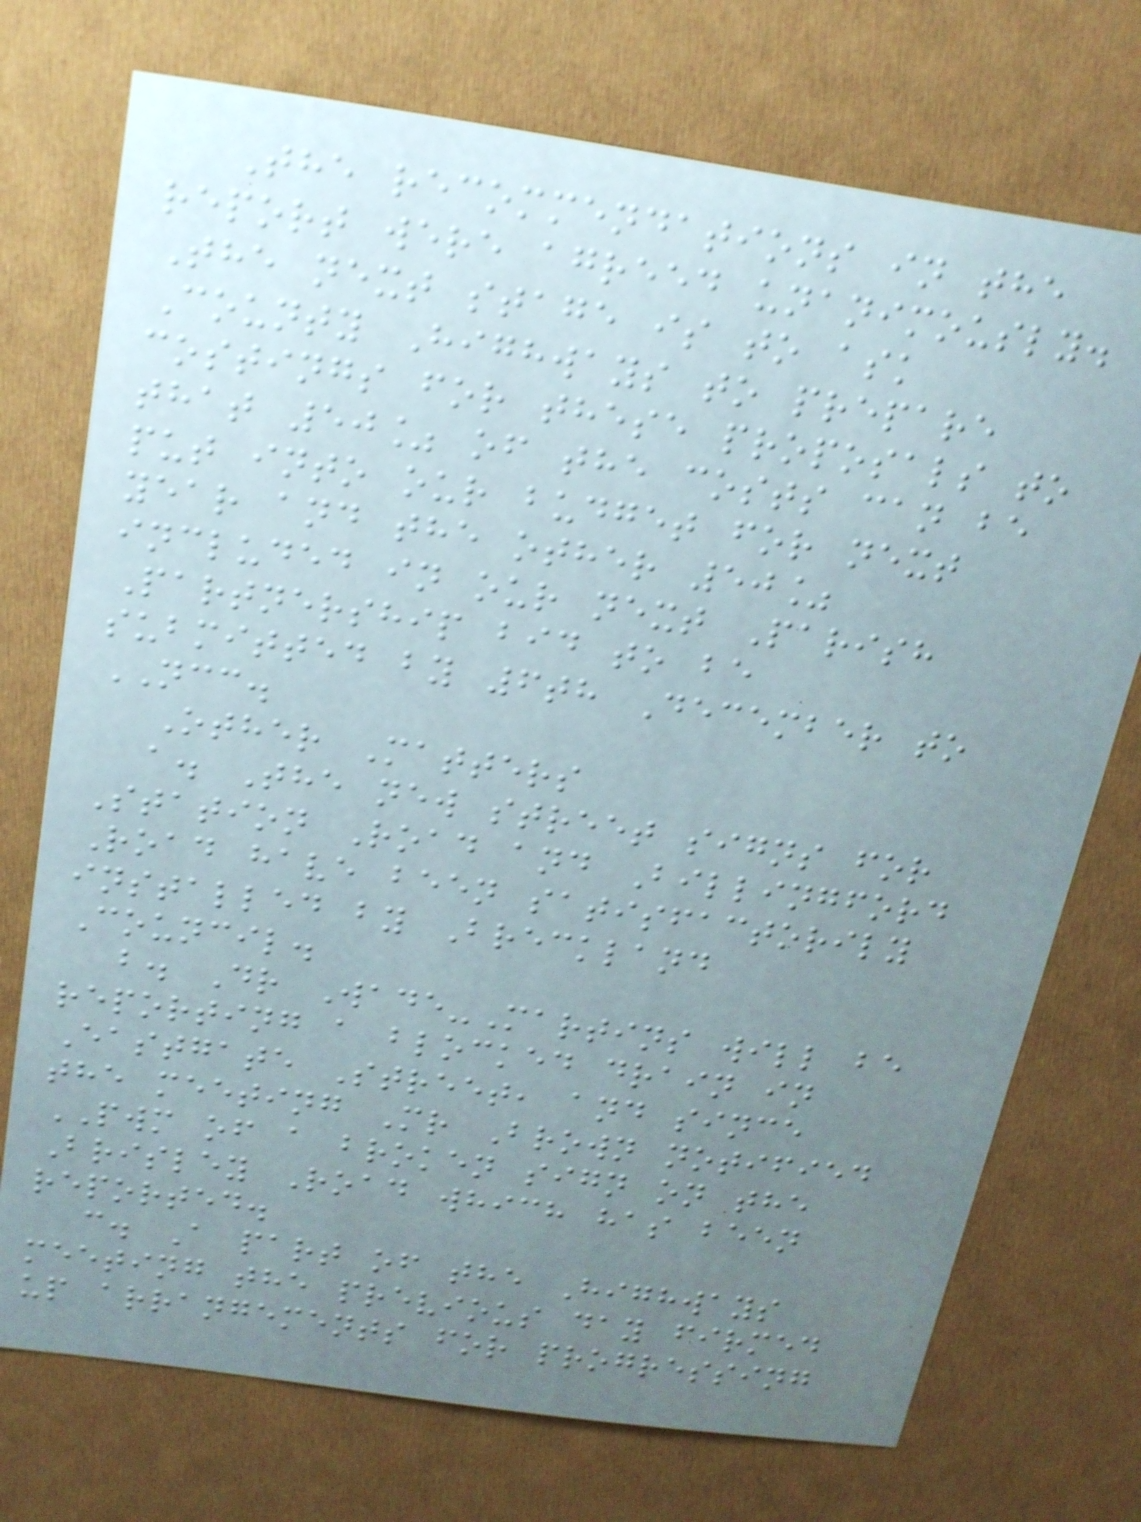The recommendations in the
report were agreed unanimously.
The next stage is to ask
County Highways to prepare
costings for these proposals to
that 50% of the costs can be
put into our budget for next
year and the other 50%
included in our next Parish
Partnership bid to be
submitted by 6th December to
NCC.
Other Matters
a. The new street signs for
Station Road and Billingford
Road have been satisfactorily
installed by Breckland
Council.
b. Dr Wade-Martins will be
reporting a blocked drain in
Eastgate Street, and since
the meeting Mr Brown notified
PWM of a broken sign on the
Brisley Road which has been
reported.
c. A part of the Highways
meeting the previous day firmed
up arrangements for progressing
